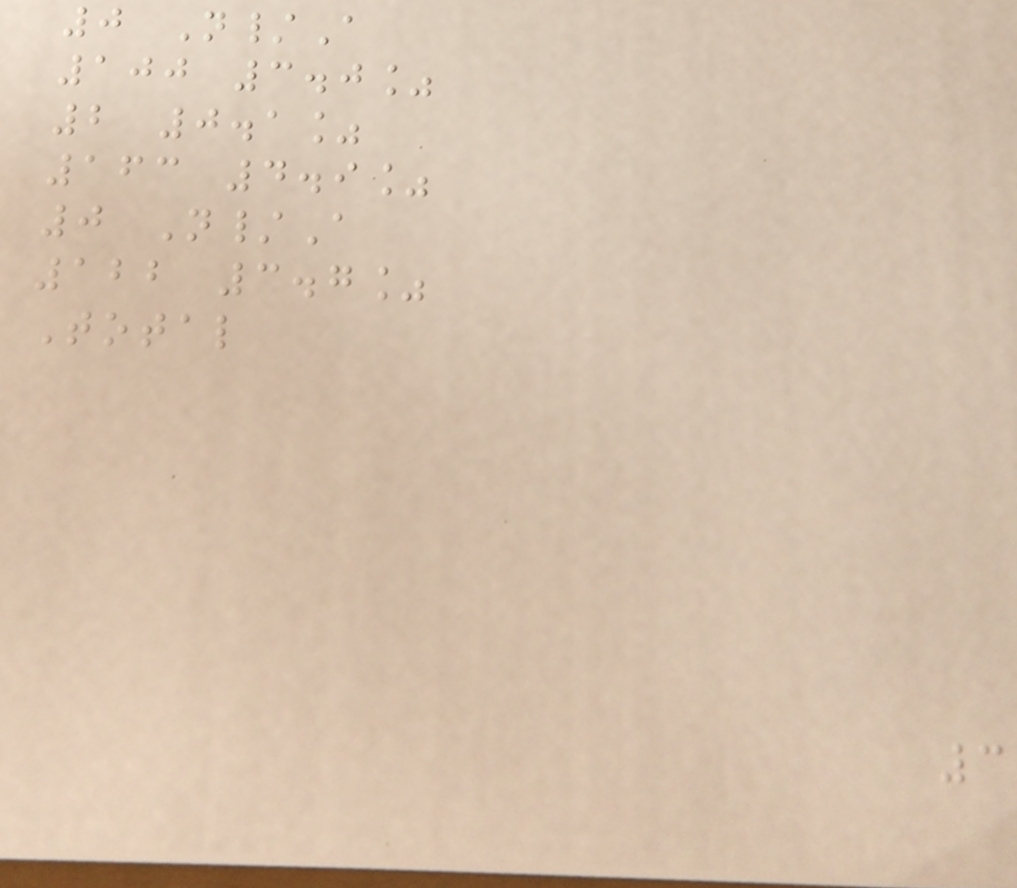0 N/A
100 3.0%
2 0.1%
163 4.9%
0 N/A
122 3.7%
Total
3
